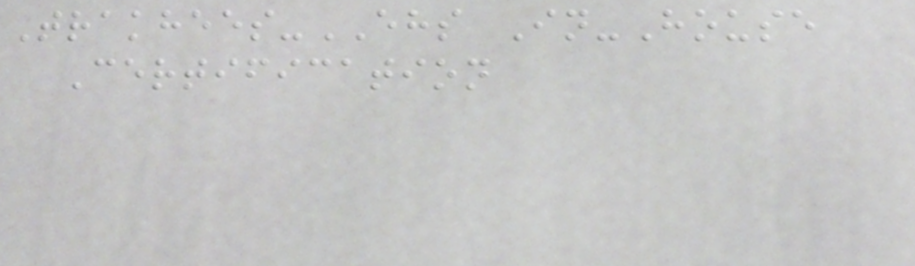Trakhees-EHS In-House
Certification
